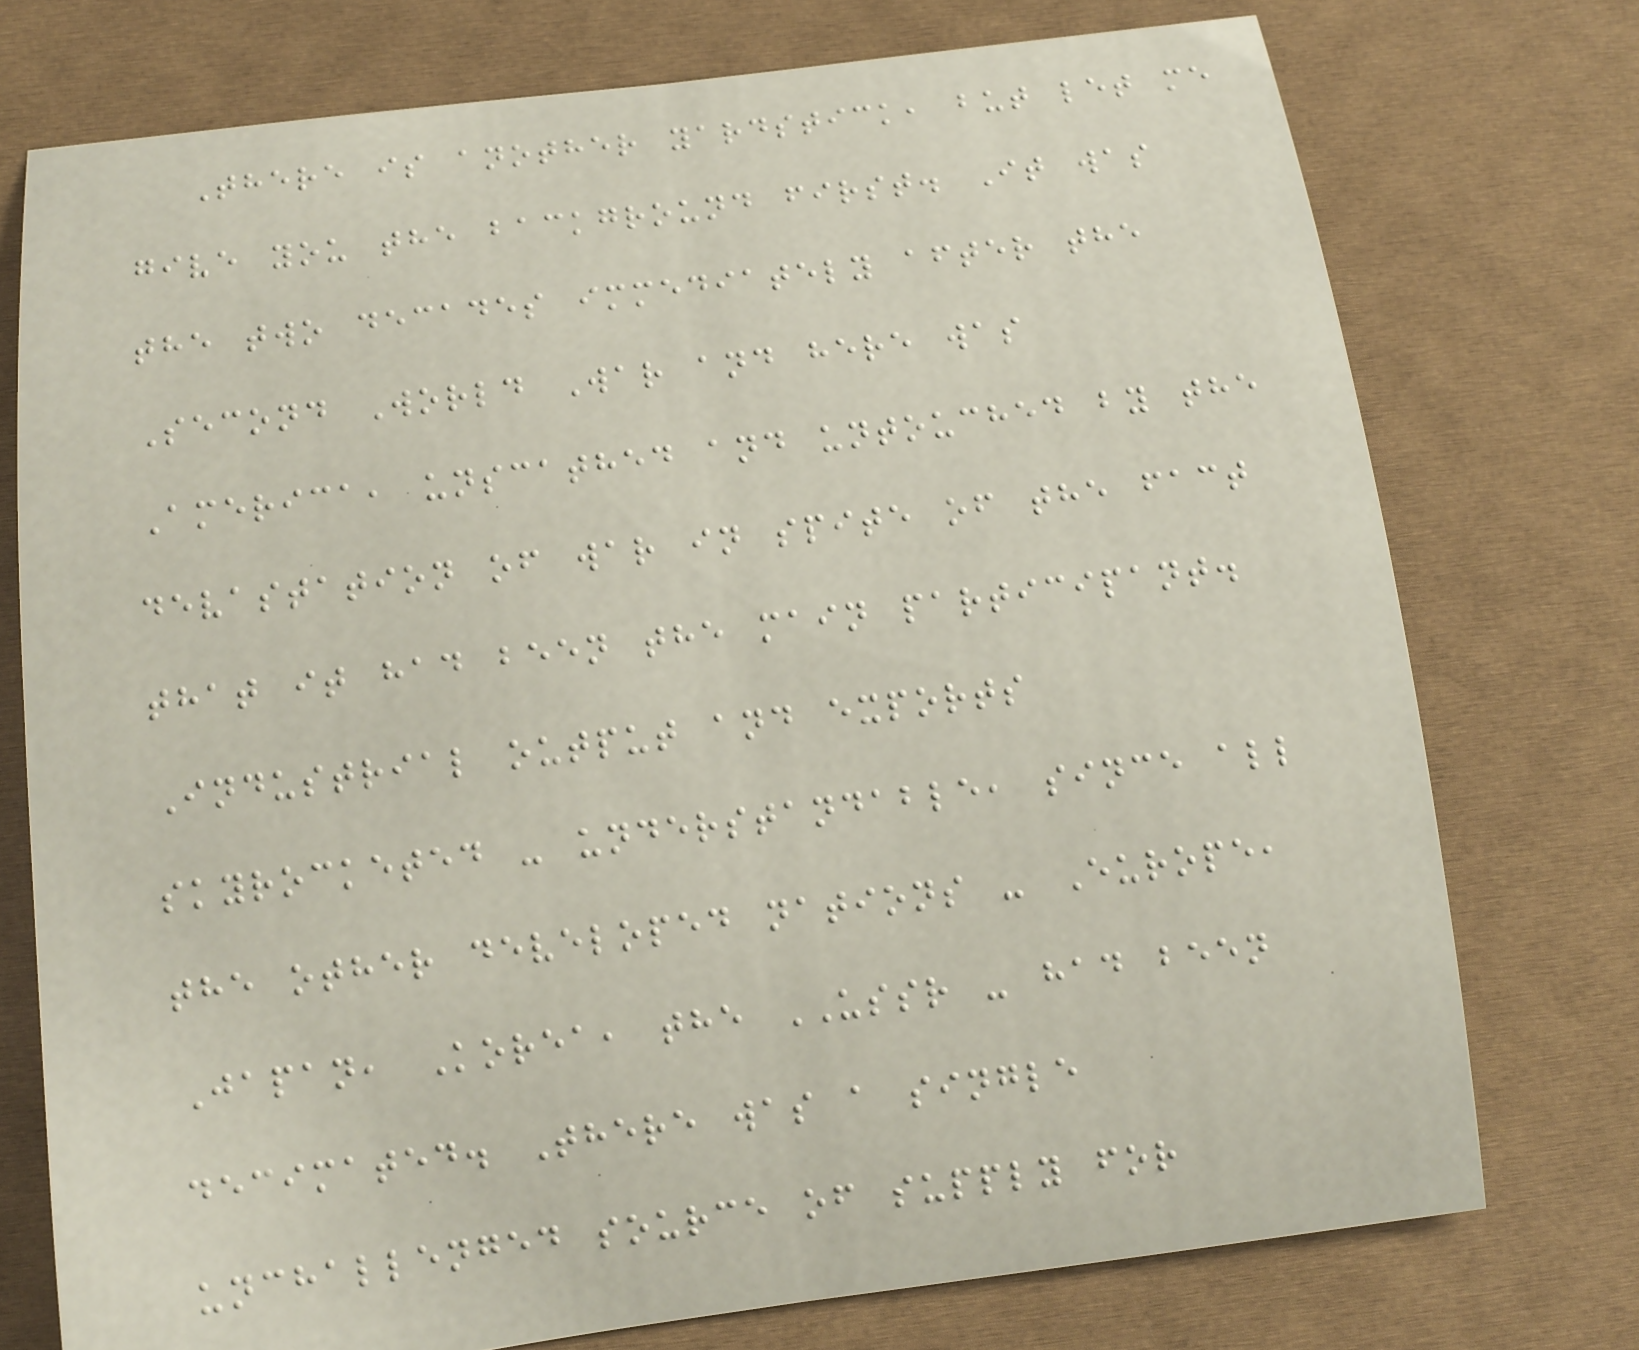There is another yardstick, but let me
give you the background first. It was
the two decades immediately after the
Second World War and here was
America, unscathed and untouched by the
devastation of war in spite of the fact
that it had been the main participant.
Industrial output and exports
skyrocketed - understandable, since all
the other developed nations - Europe,
Japan, Korea, the USSR - had been
decimated. There was a single
unchallenged source of supply for
